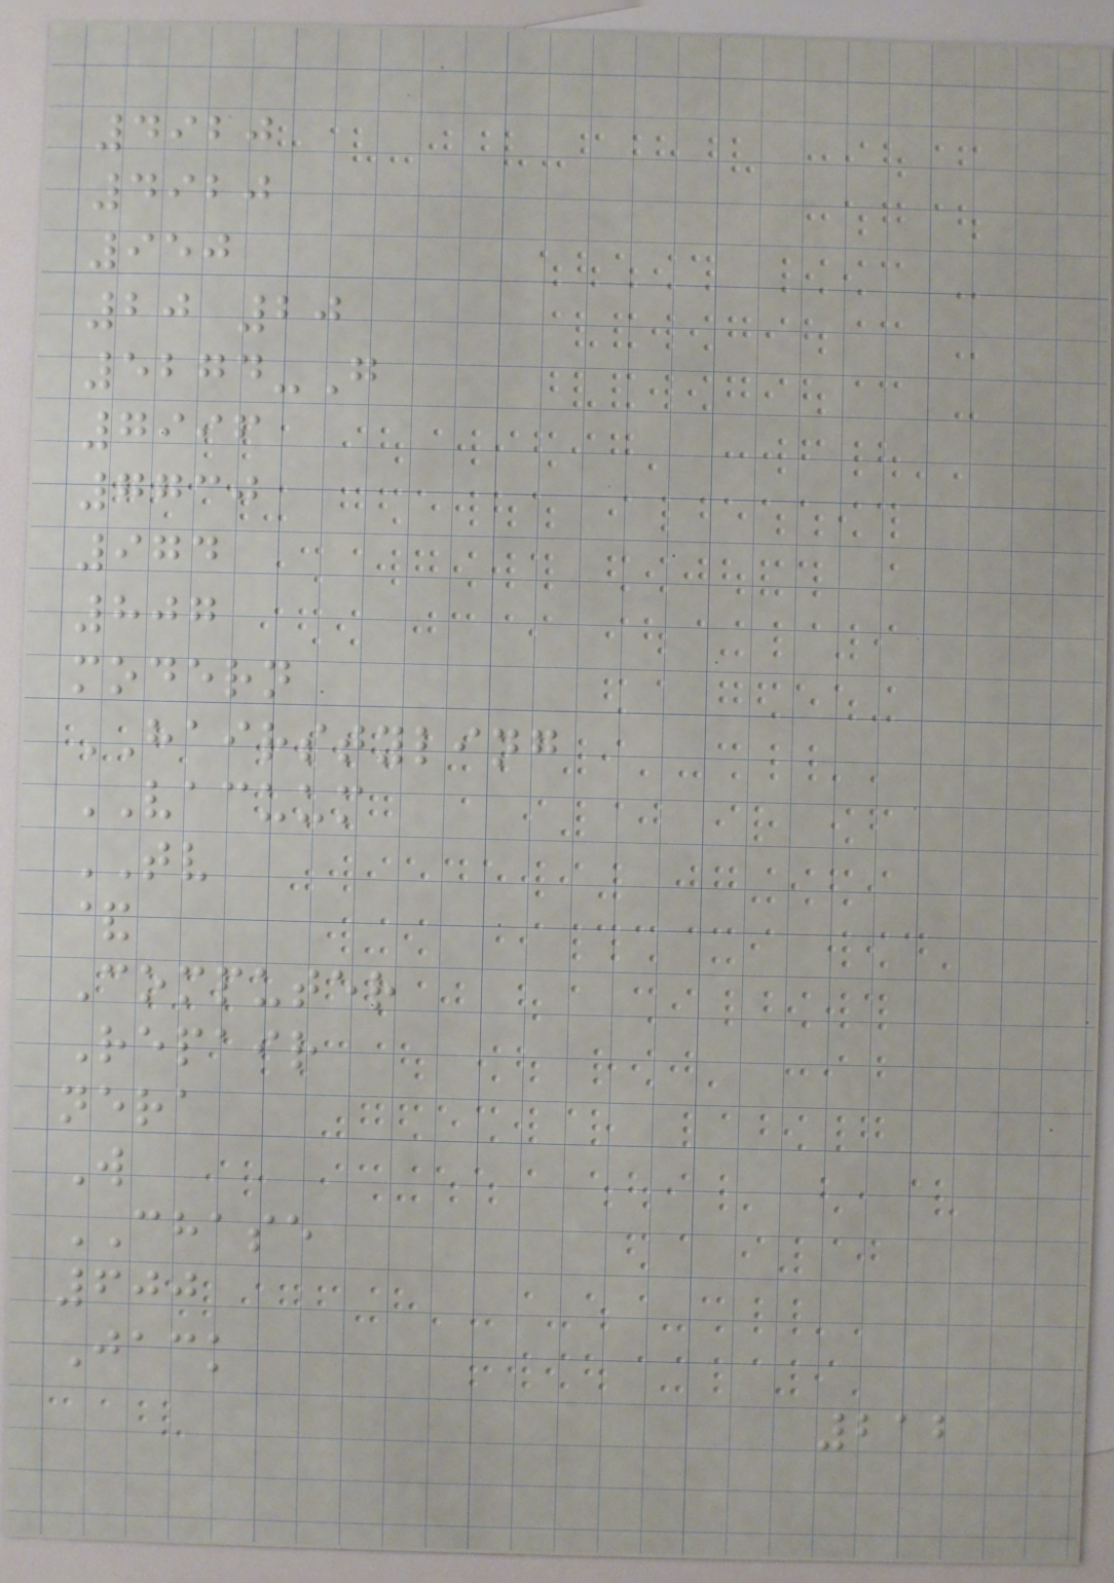4920
4920
950
20 20
5274-G
7996
7730
974
807
modern
HAIRSTYLING
VACUUM
TV
&
Computer
Repair
nera
W
CHASE
600
Jack
212
